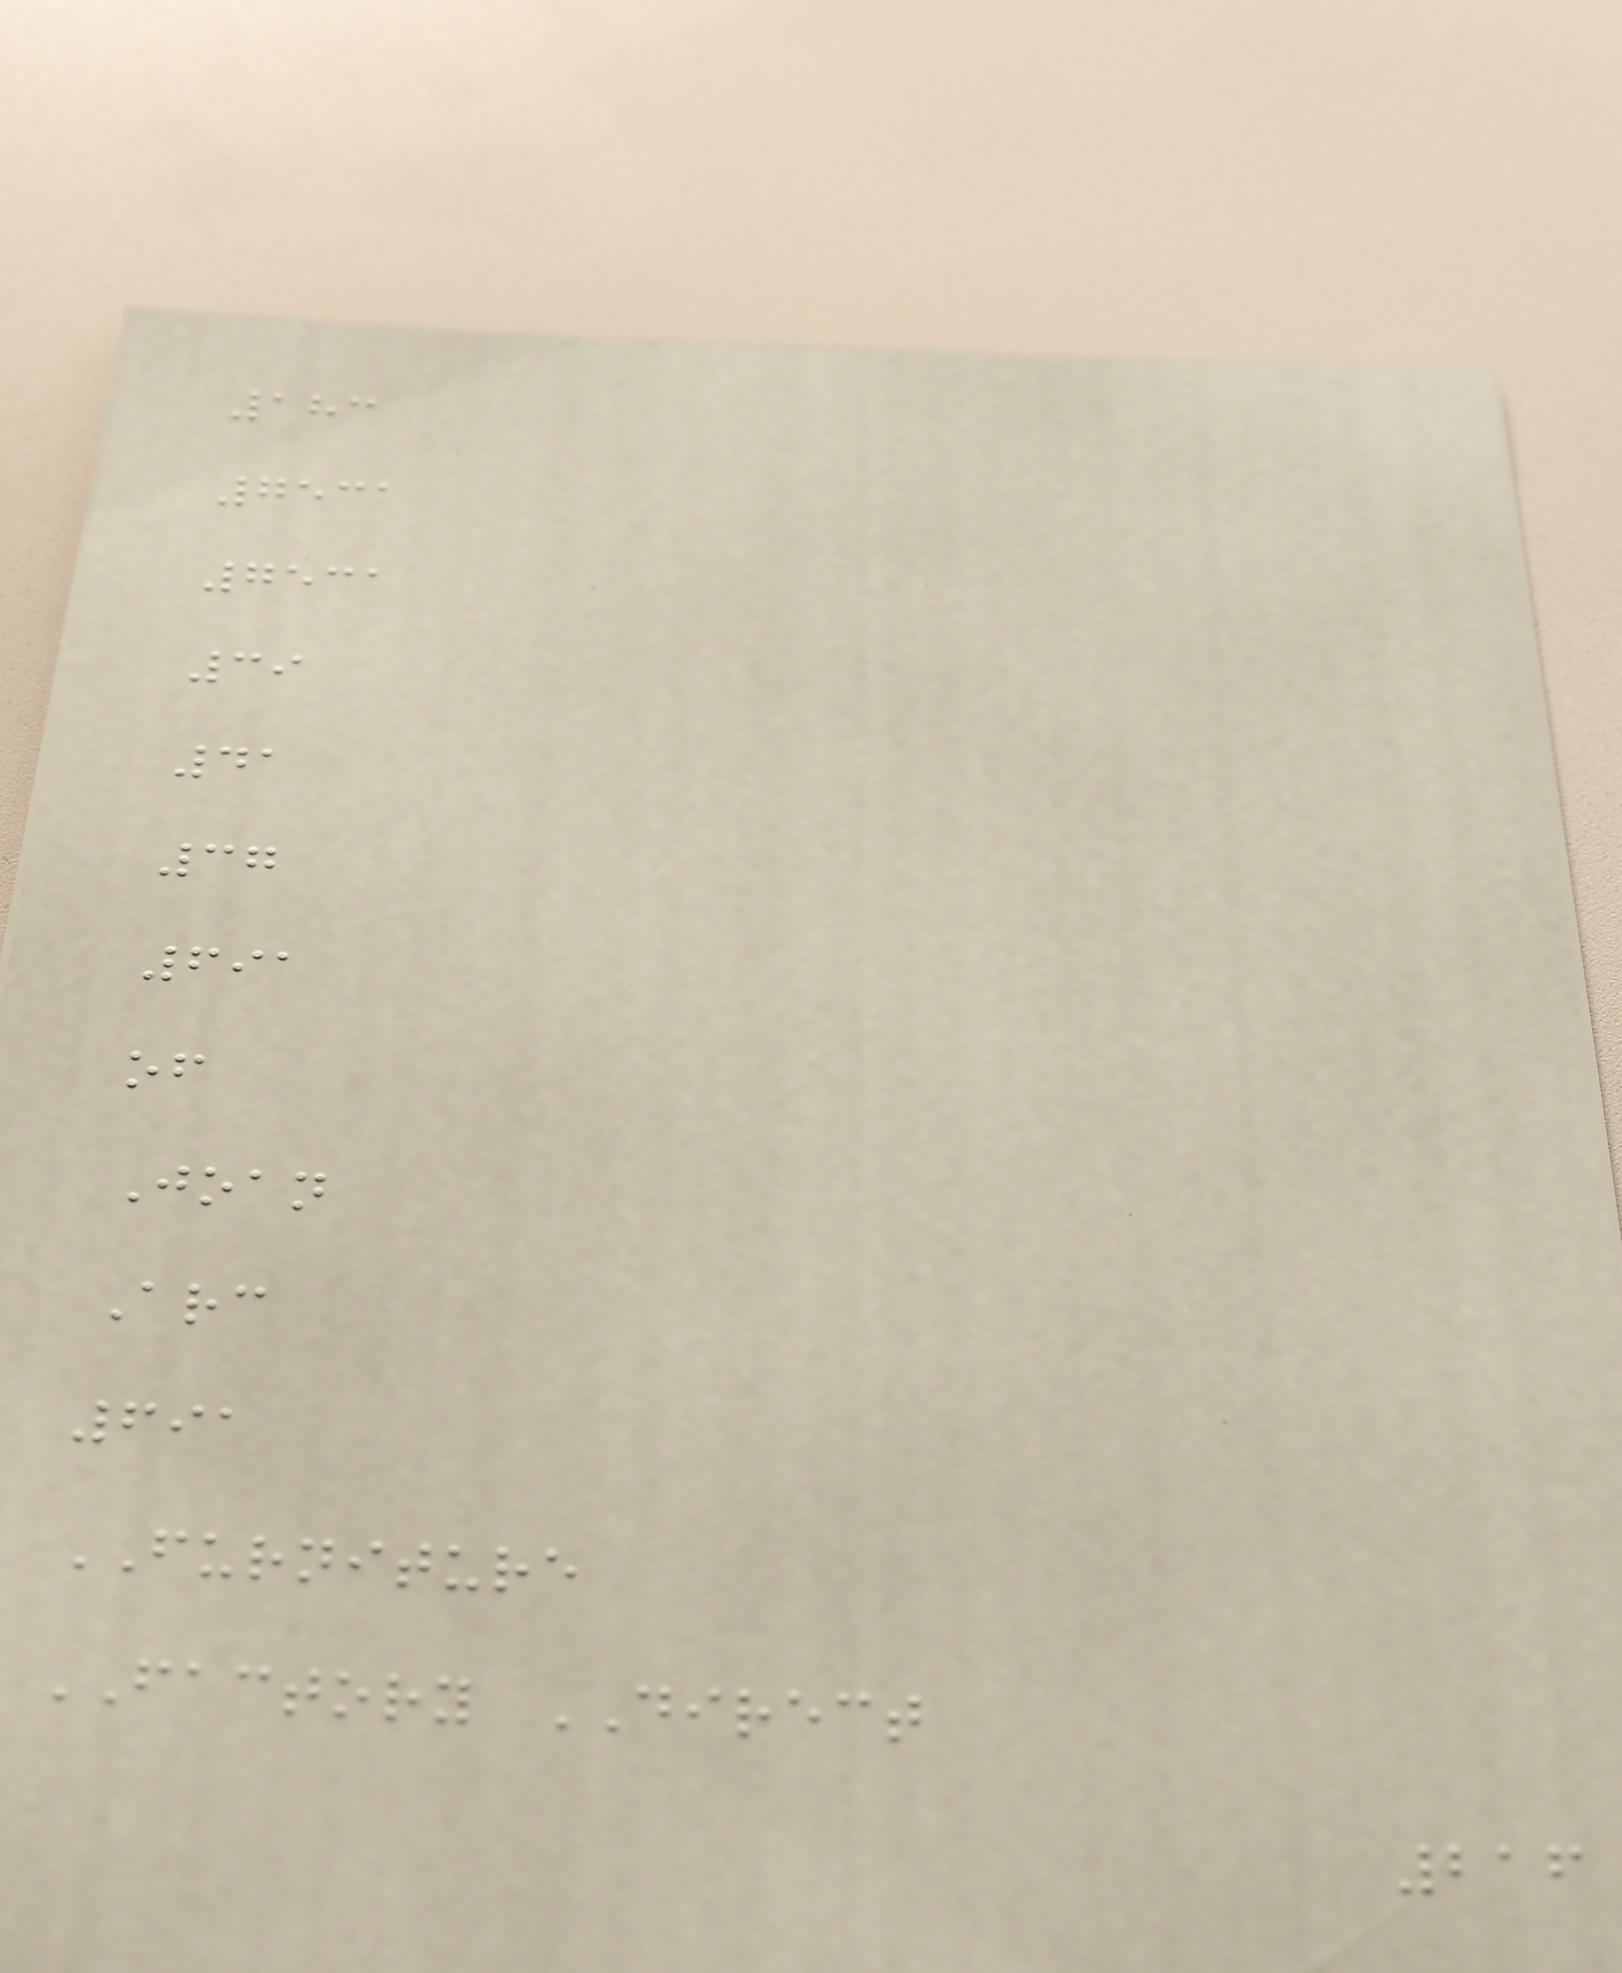183
7531
7531
39
41
37
691
of
Joan
Arc
691
FURNITURE
FACTORY DIRECT
216
